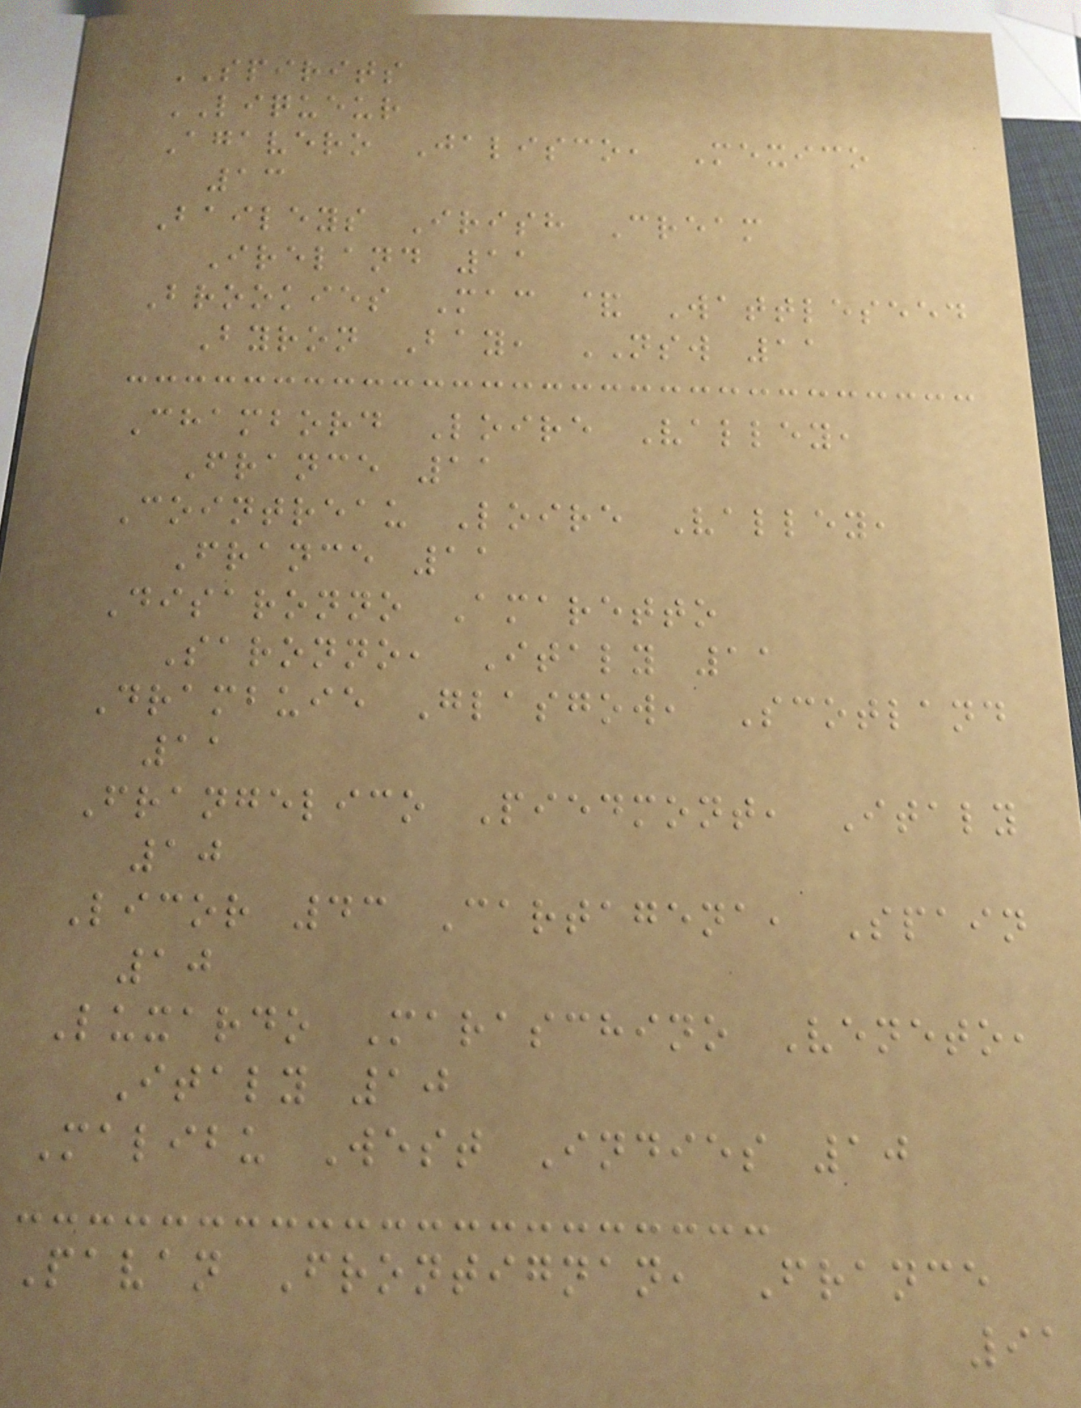SPIRITS
LIQUEUR
Agavero Jalisco, Mexico
13
Baileys Irish Cream
Ireland 11
Brookies Mac & Wattleseed
Byron Bay, NSW 11
Chambord Loire Valley,
France 11
Cointreau Loire Valley,
France 11
Disaronno Amaretto
Saronno, Italy 11
Drambuie Glasgow, Scotland
11
Frangelico Piedmont, Italy
10
Licor 43 Cartagena, Spain
10
Luxardo Maraschino Veneto,
Italy 10
Malibu West Indies 10
Pavan Frontignan, France
91
